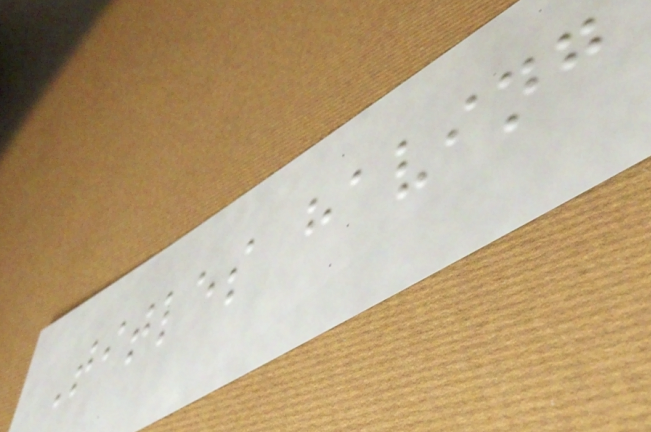Titles having
